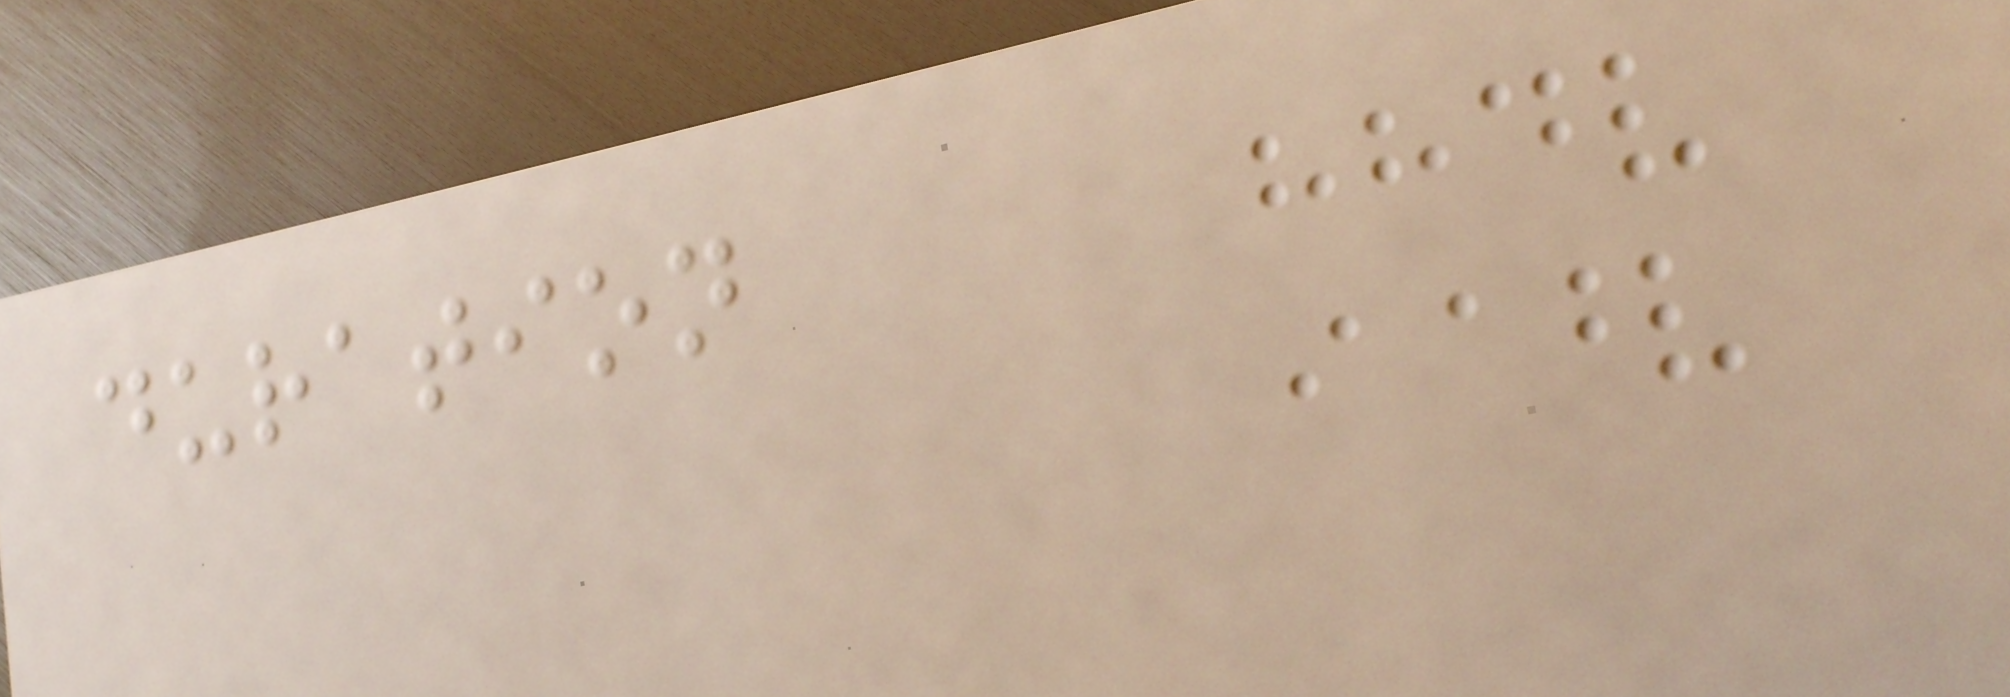duration
